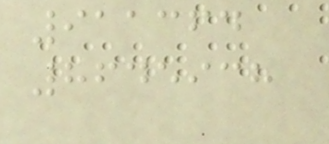911364
8645938
